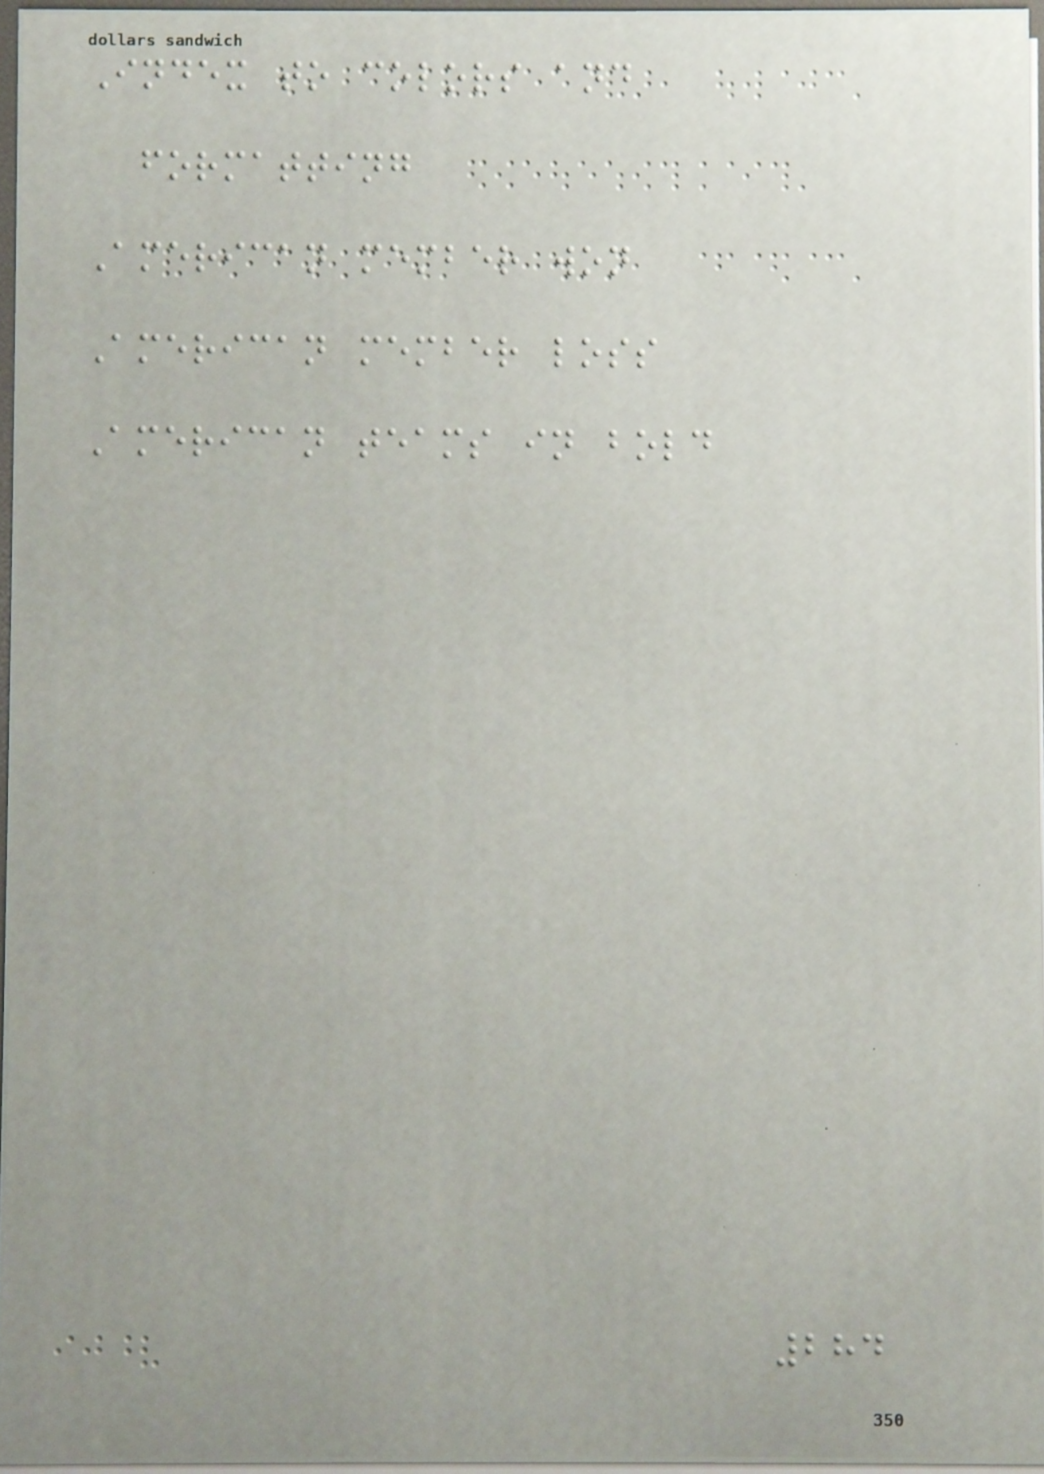Index to colors and
formatting
American member won
American member loss
American teams in bold
284
